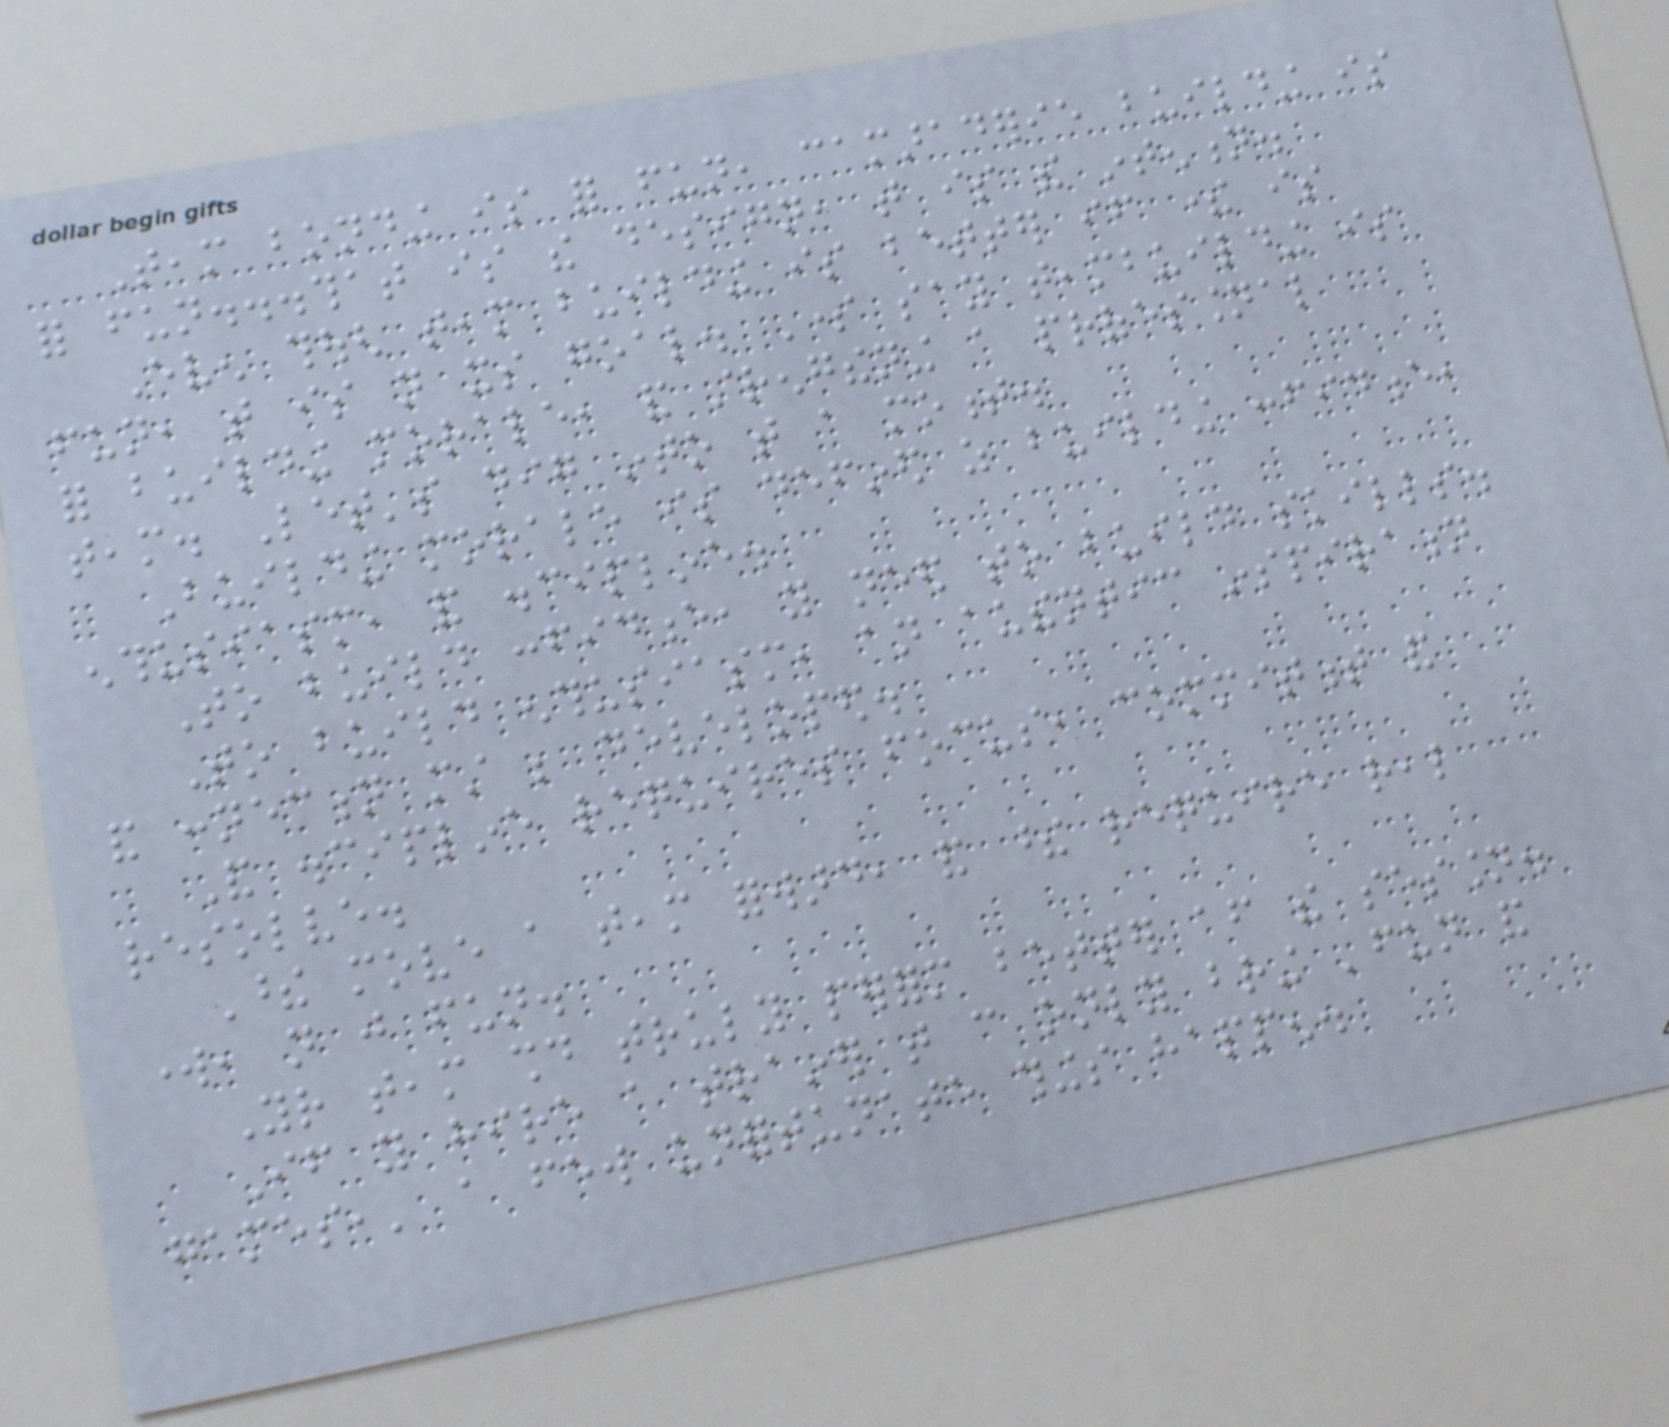Team bonding is for fun, camaraderie building is
for fun...that is the design, that is the intention.
Even though team building is better if there is
fun, that is not its goal. Some say teambuilding is
for building morale, and strengthening a professional
team. Let's dig into that a moment.
Building morale is defined as building confidence,
enthusiasm, and discipline.
To build confidence, you need to build skills.
To build enthusiasm, an authentic inspiration
and connection must be developed.
And discipline requires focus, commitment and
resolve.
These move a team forward, and these require real
work, not just fun.
Your team should truly perform better after the session.
If you hire a trainer that can only bring 'fun and
games,' a few unfortunate things happen.
